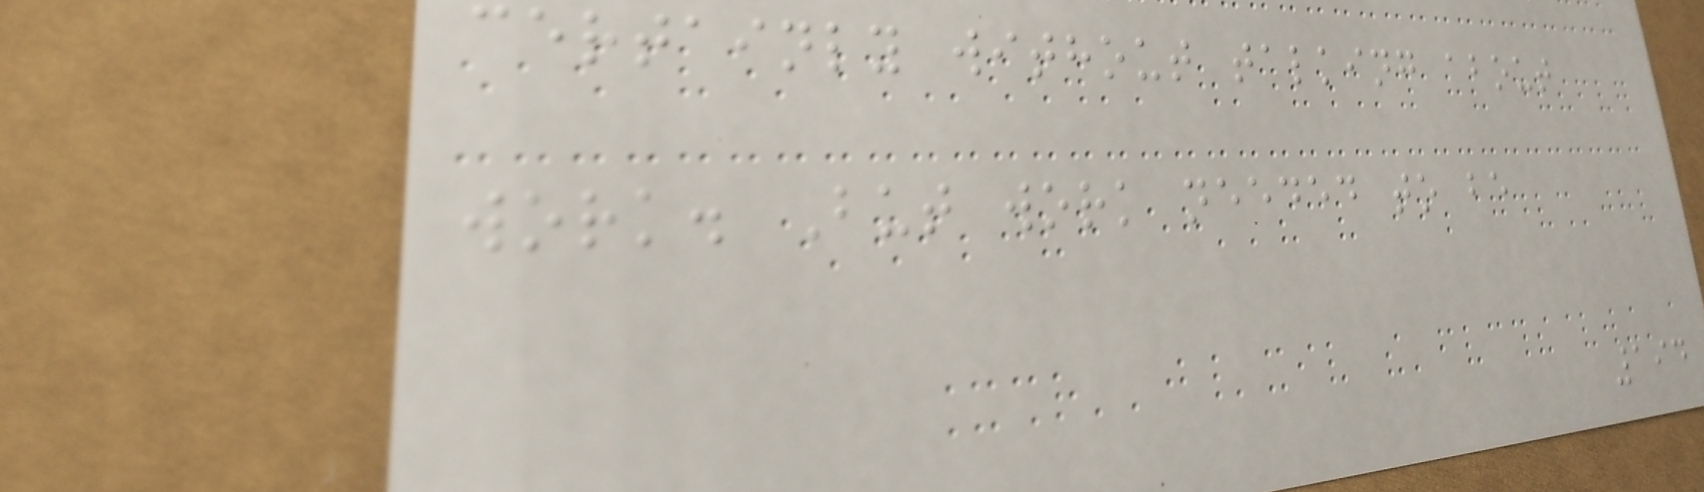certainly without talking about
work. But work needed to be
194
